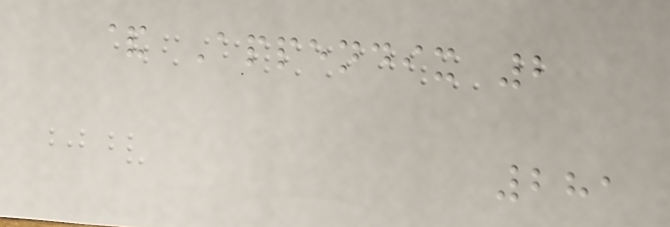& Appendix 2
281
